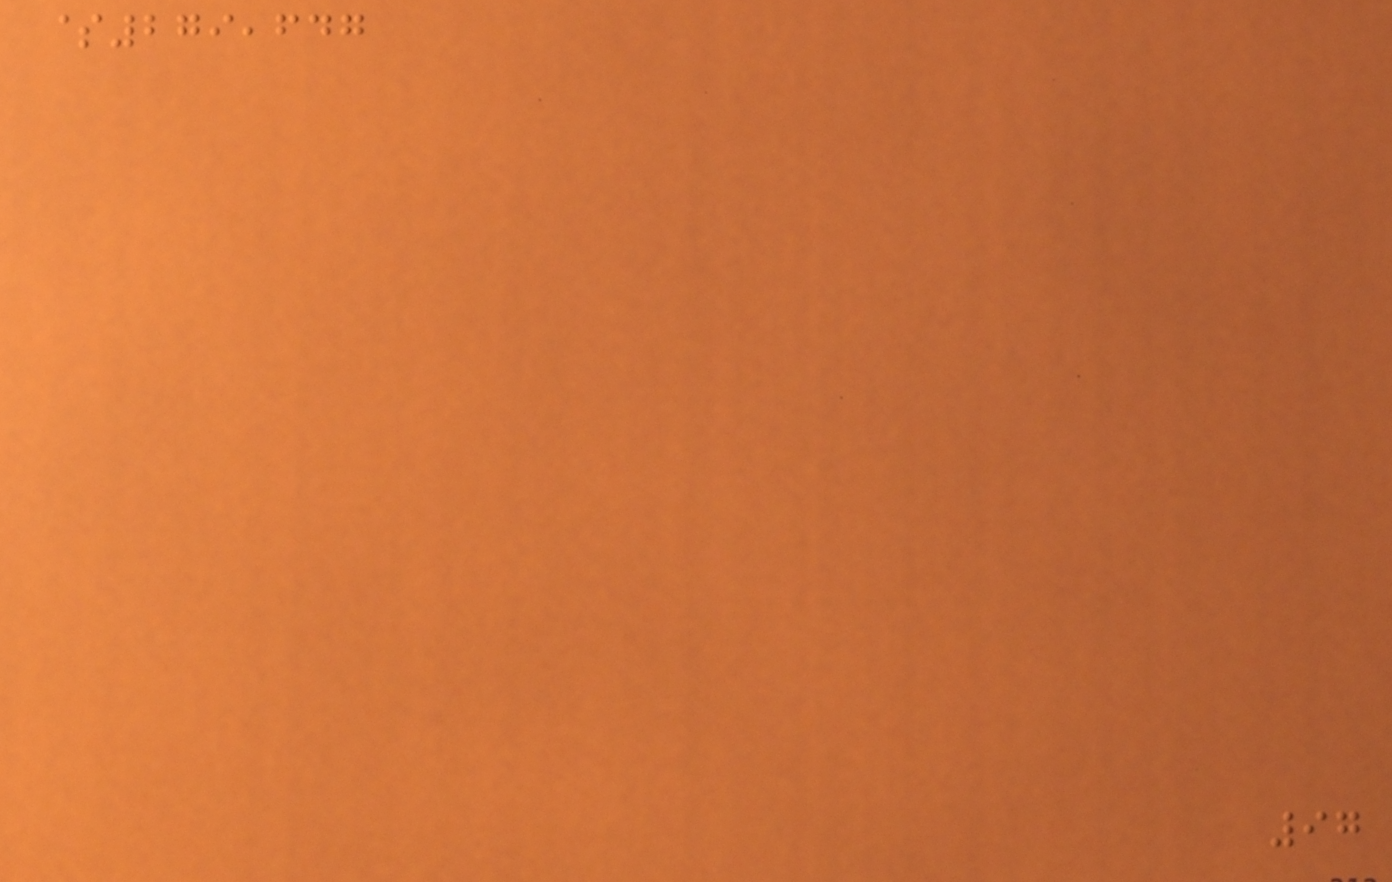$279,647
97
